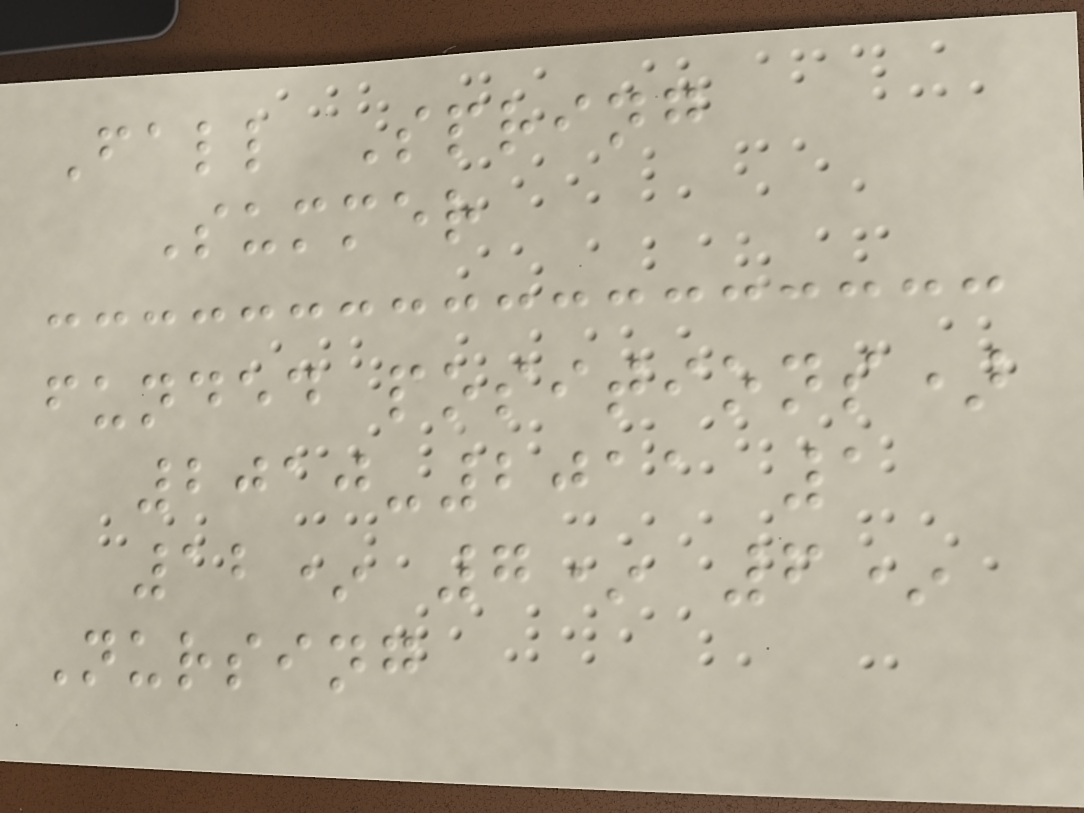Fall Spring
Summer
funded positions)
2010-2011 1
12* 7* 6*
Nursing
